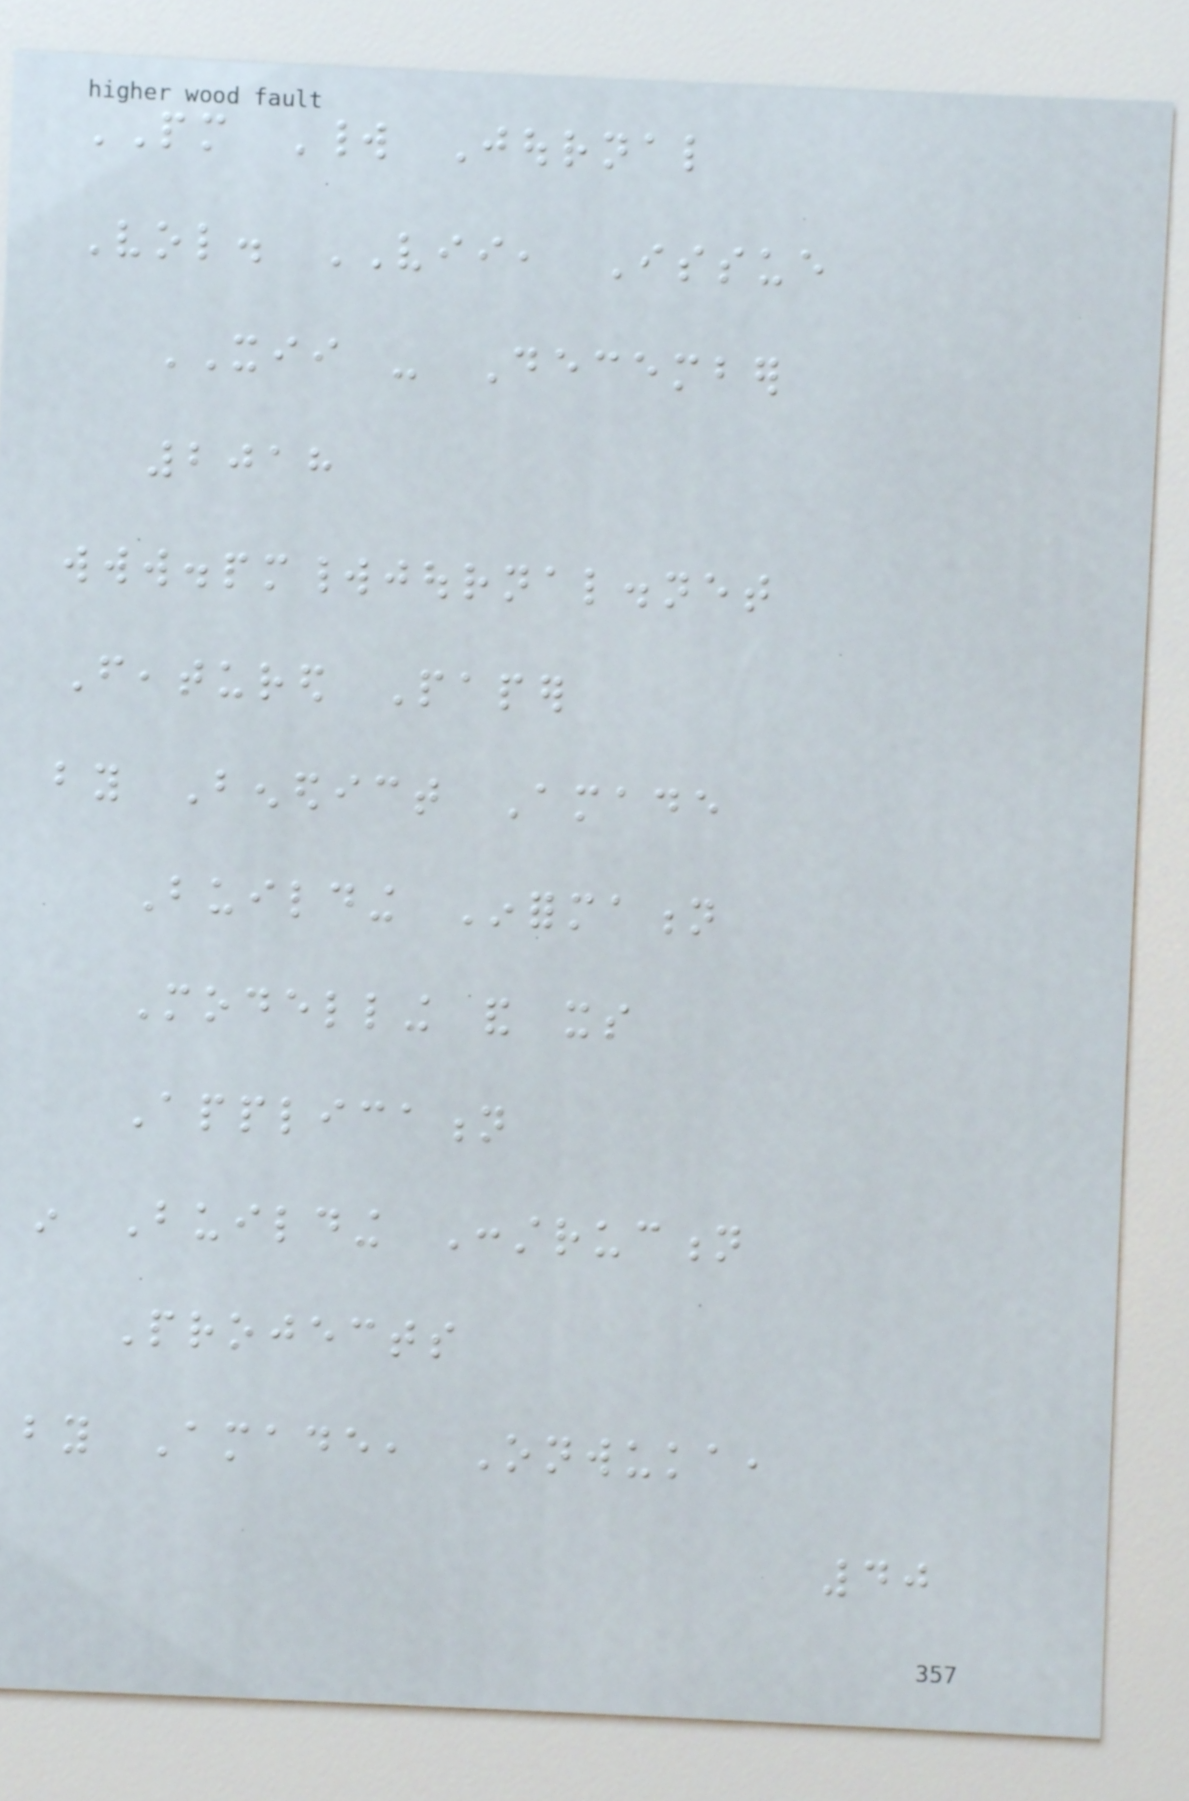PM World Journal
Vol. VII, Issue
XII - December
2018
www.pmworldjournal.net
Featured Paper
by Benedict Amade
Building Information
Modelling and its
Application
in Building Construction
Projects
by Amade, Onwuka,
40
